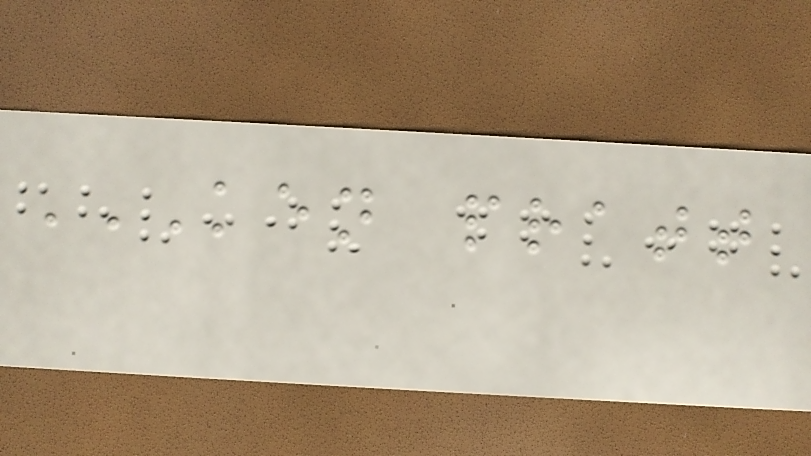KEN PRATT
